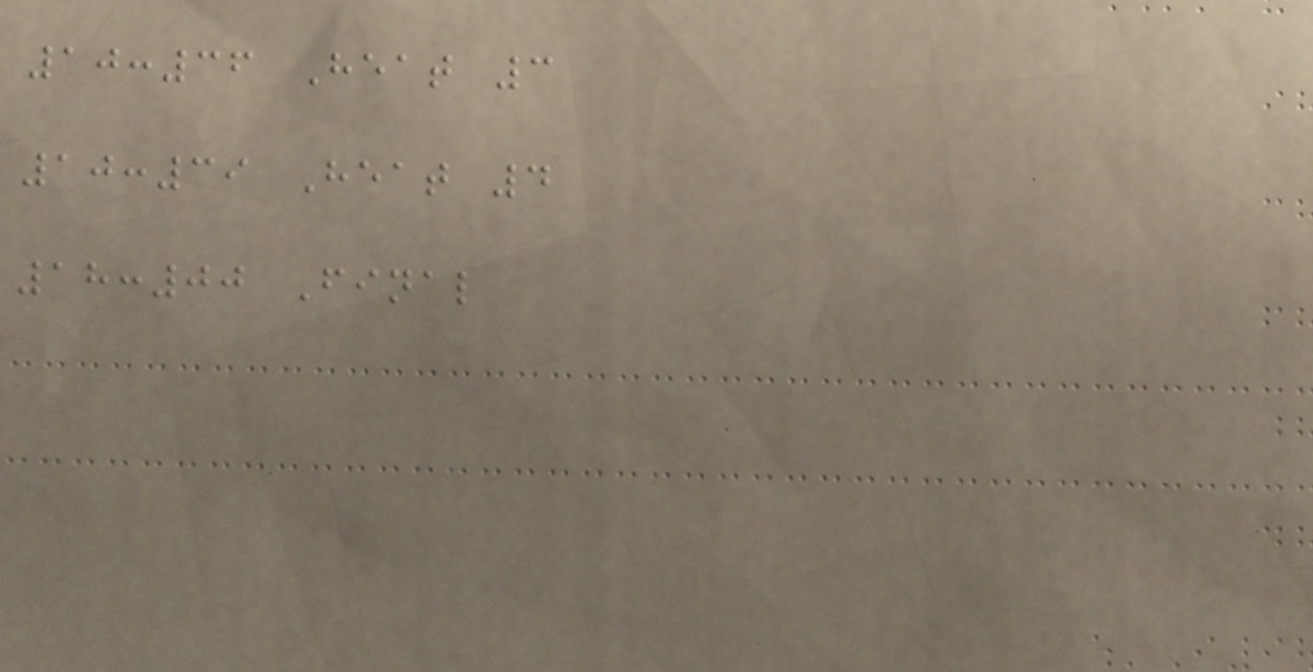10:36 Heat 3
10:39 Heat 4
18:00 Final
